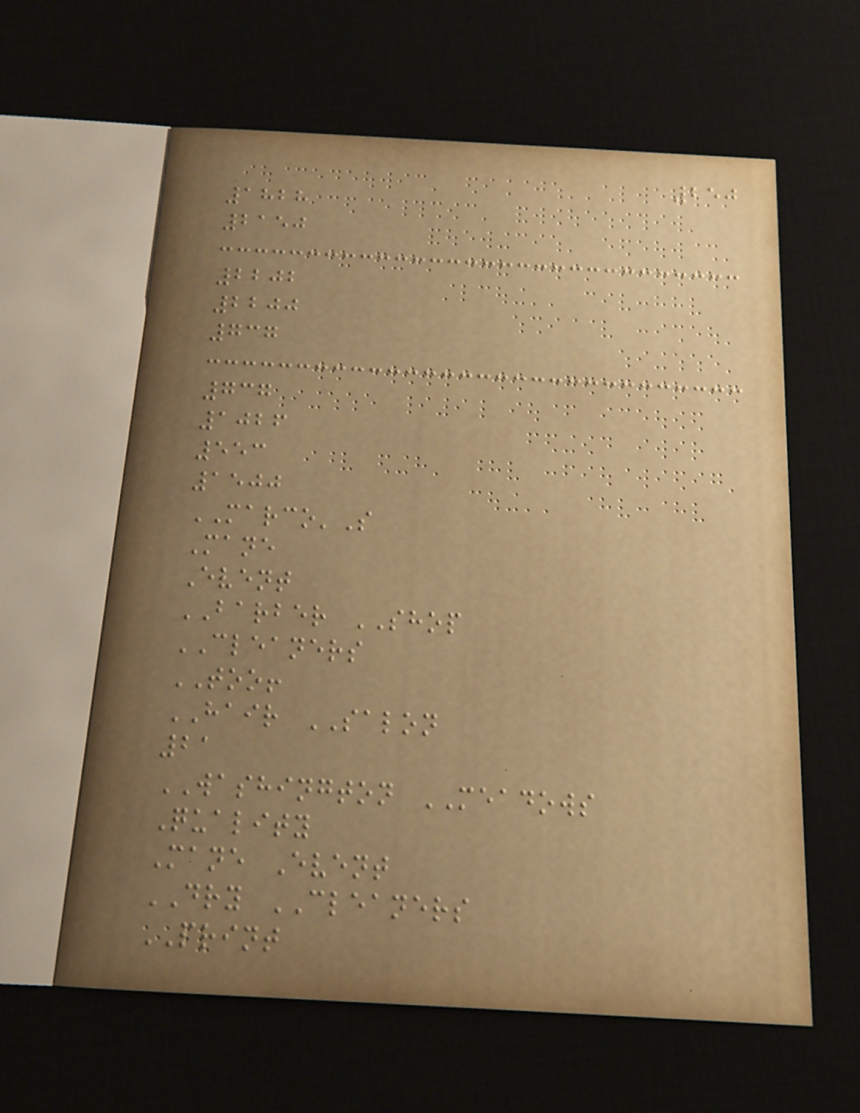250
1828
2150
2202
2200
737
737
1026
553
1500
MARCO'S
Mane
Event
BARBER SHOP
CLEANERS
TOO!
HAIR SALON
21
WASHINGTON MEADOWS
Quality
Mane Event
DRY CLEANERS
PRINT
